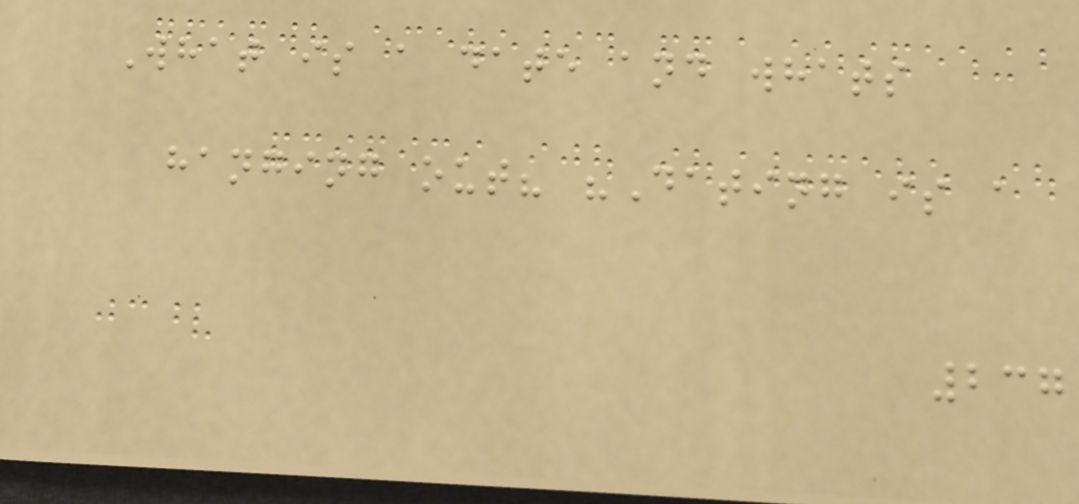What is a date and whats
hanging out? "Dating is a
237
